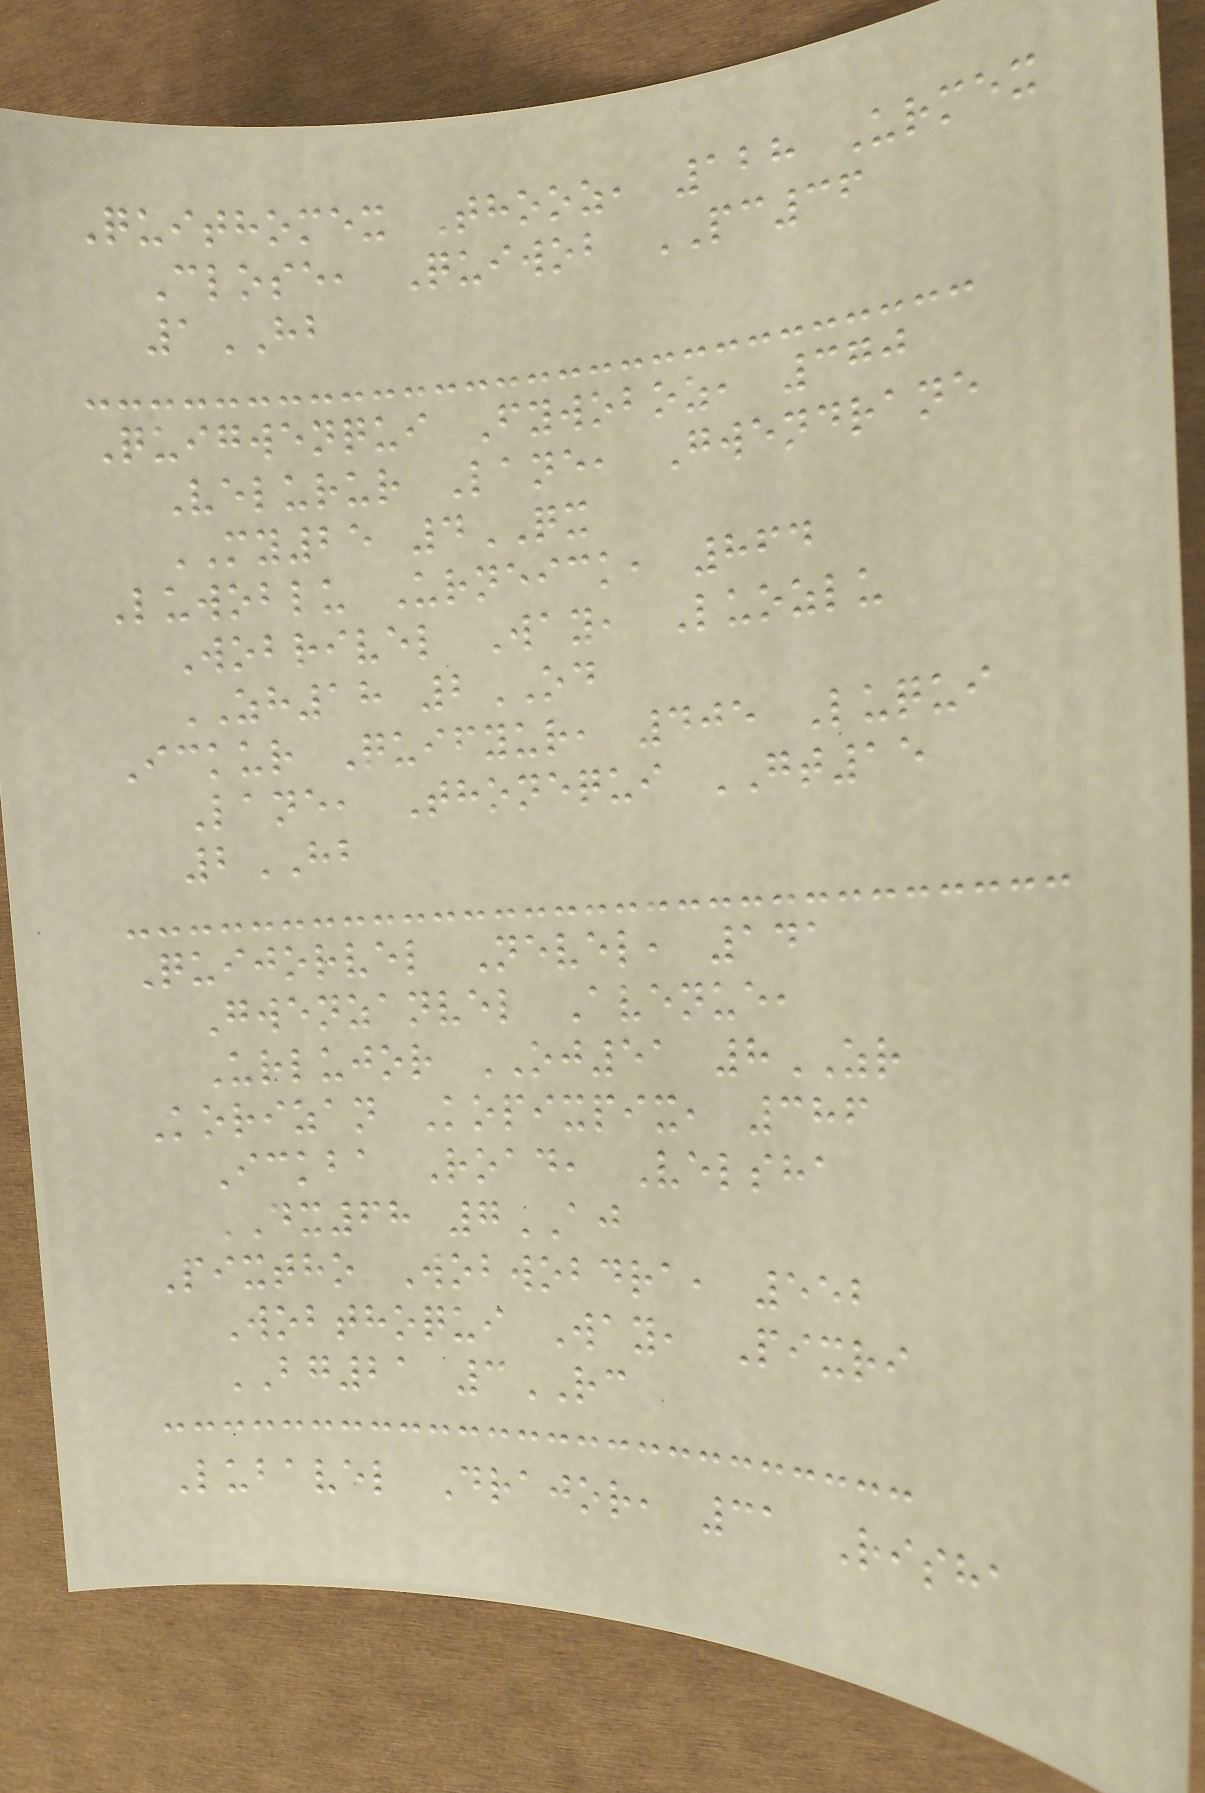Quithomex Thooz, 128 Urmex
Close, Quiwob PC36
1HB
Quigwenqui Fywoboz, 370
Velurur Lane, Gwendrane
MY25 4QX
Luwoblu Urneick, 864
Wobrivel Way, Luozlu
ZH18 2OD
Ickur Quifyur, 405 Luqui
Lane, Thonequi GT15
2HB
Quijorvel Nevel, 141
Gwenzanvel Avenue,
Urlujor OJ51 8ZR
Korizan Kopixpix, 386
Ickba Road, Velsha
DX68 7AJ
Pixtho Wobwobdra, 552
Wobthoqui Way, Pixri
BG21 3RC
Lubavel Drajor, 31 Risha
